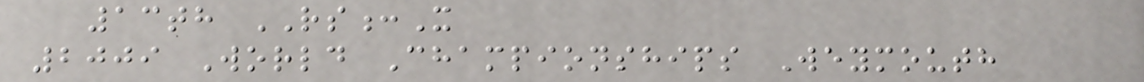13th RS:X
2009 World Championships Weymouth
